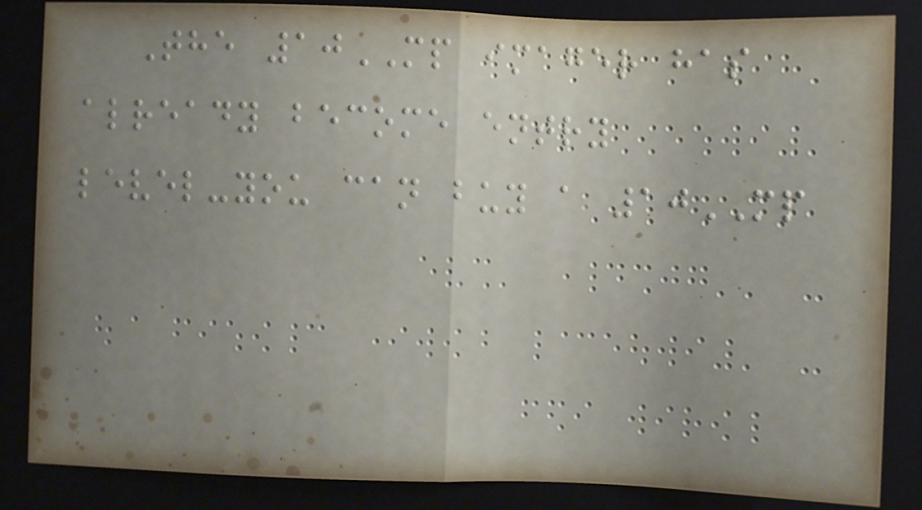The 10MP imager has
already become entry
level-you can buy a 10MP
